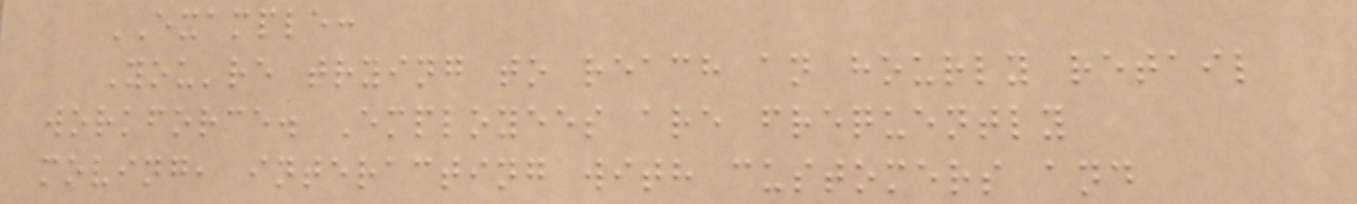EXAMPLE:
You're trying to reach an hourly retail
workforce. Employees are frequently
moving, interacting with customers and
